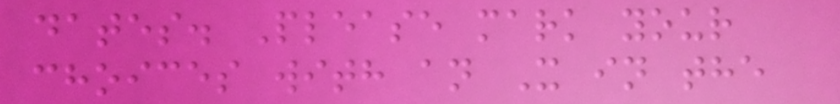dates. Please mark your
choices with an X in the
